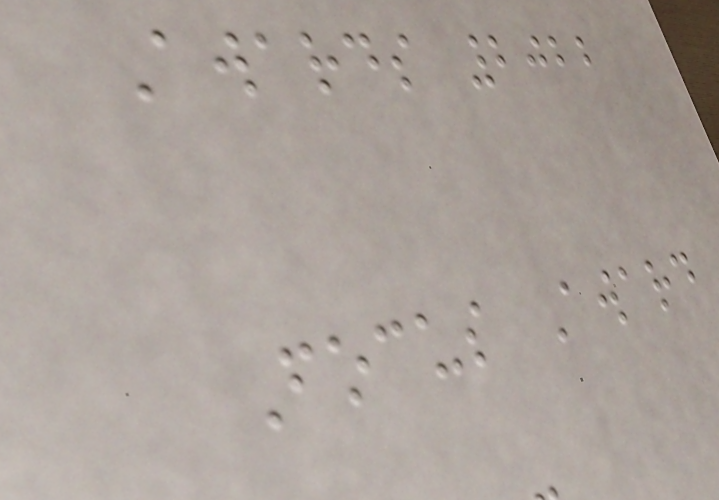Awards 2022
Focus Award
